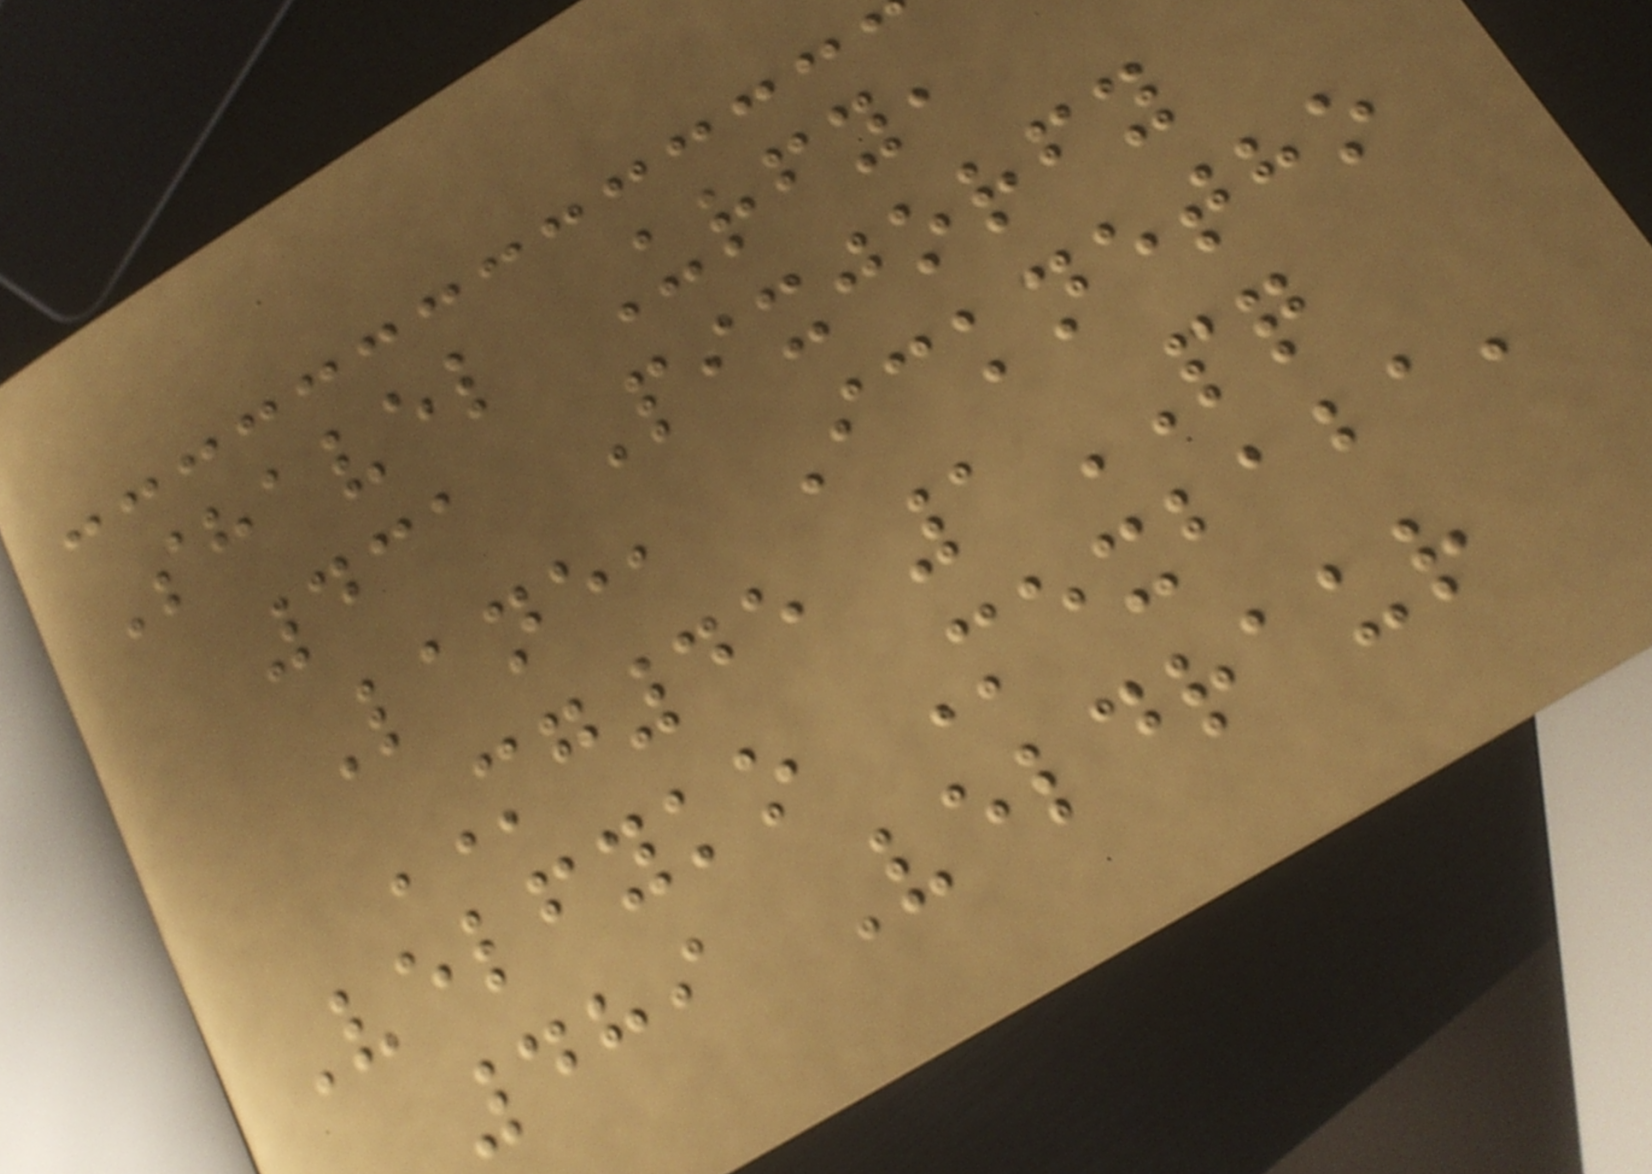Shavel Urfy,
431 Pixjorfy
Lane, Icknetho
MG45 1PQ
Velfyko Mexbaba,
489 Veldraur
